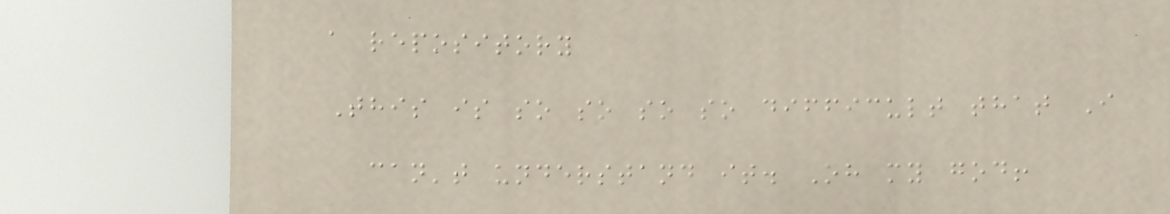a repository
This is so so so so difficult that I
can't understand it. Oh my god!
